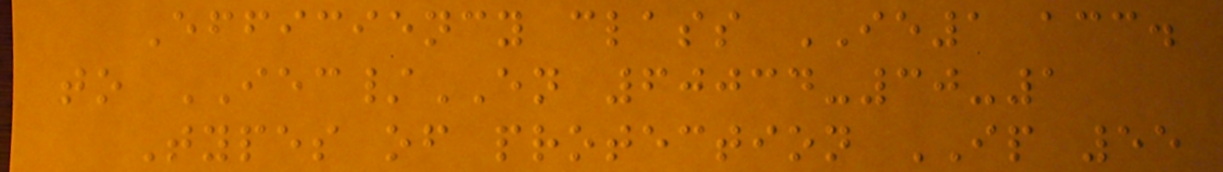Efficiency class IE1 acc.
to IEC/EN 60034-30-1
Types of protection IP 55
